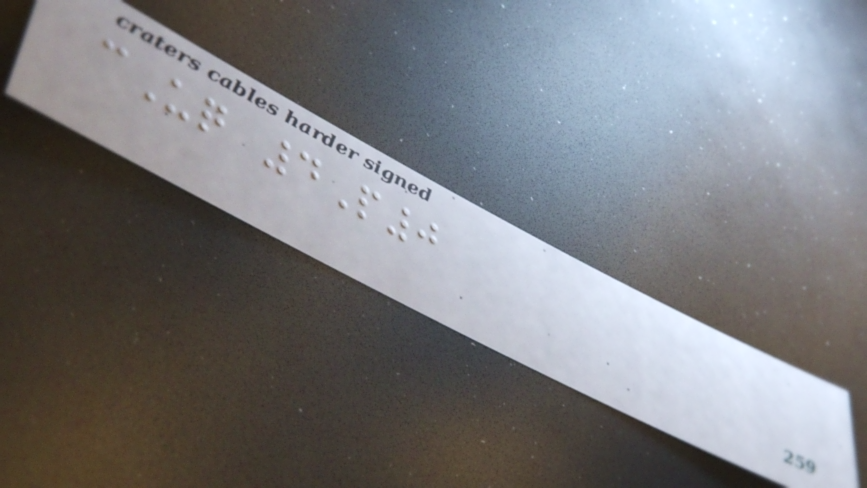cUq 4P0
